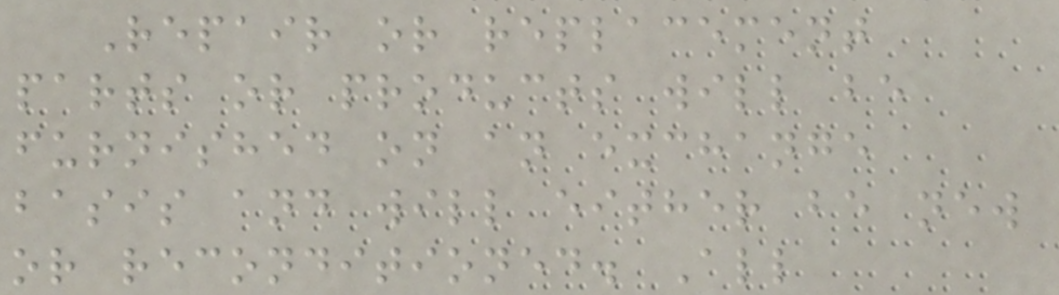Repair or replacement
parts or products will be
furnished on an exchange
basis and will either be new
or reconditioned. All
